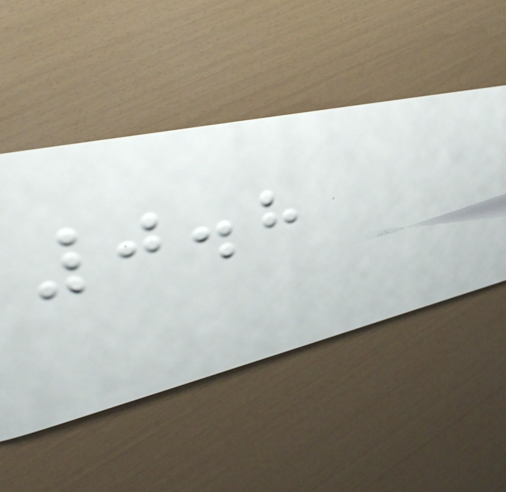0.8
